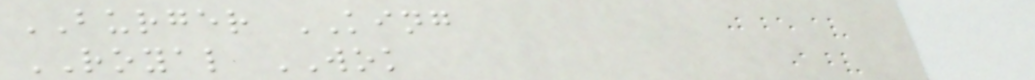BURGER KING
ROYAL WOK
